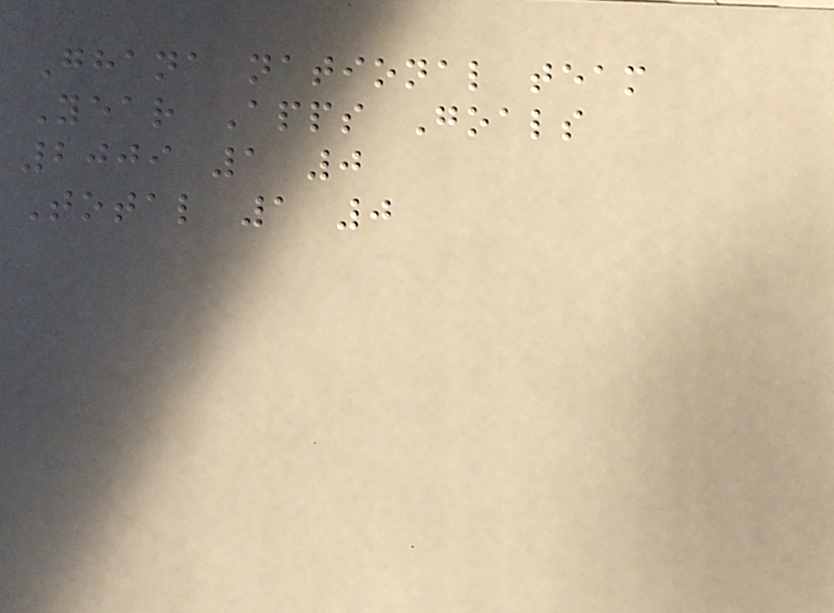Ghana national team
Year Apps Goals
2009 1 0
Total 1 0
